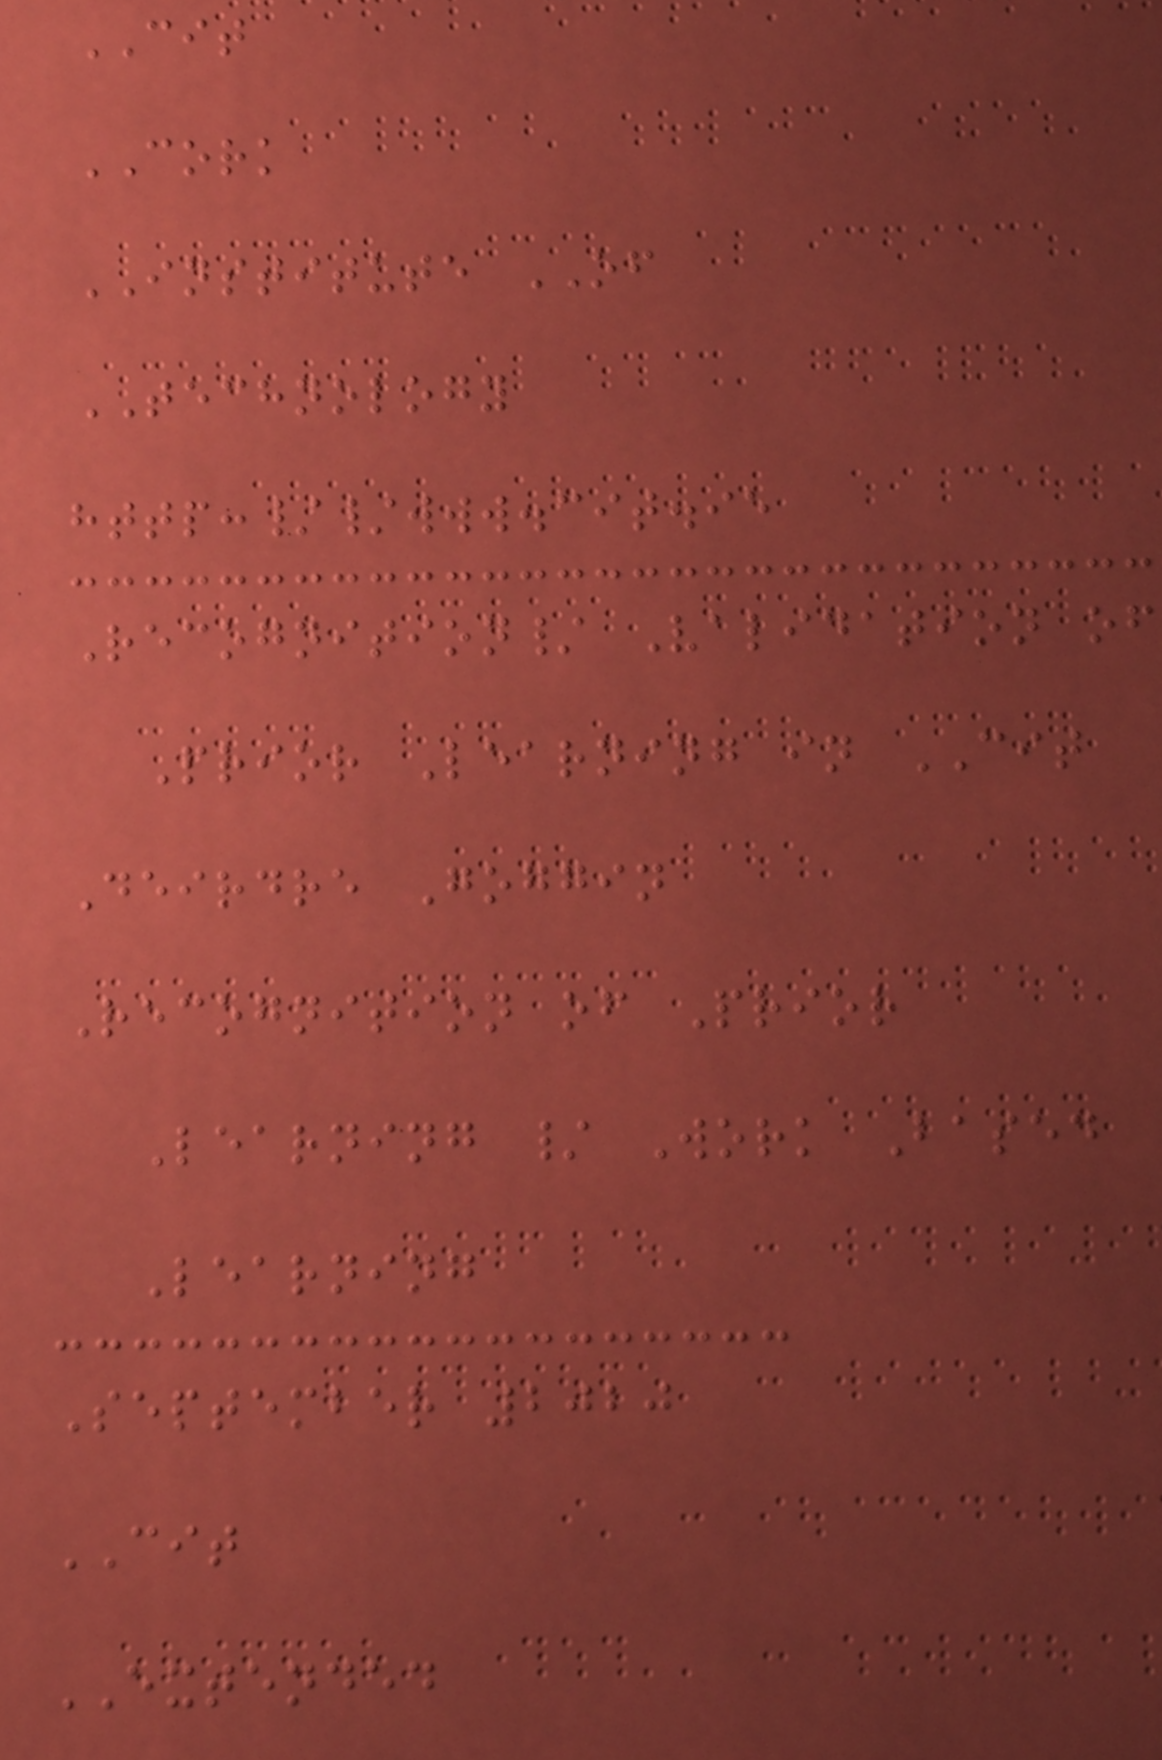CIT
CORK
INSTITUTE OF
TECHNOLOGY
http://www.cit.ie
Recognition/ Validation of
Prior Learning in CIT
Deirdre Goggin
Recognition of Prior
Learning / Work Based
Learning
September 2020
CIT
EXTENDED
